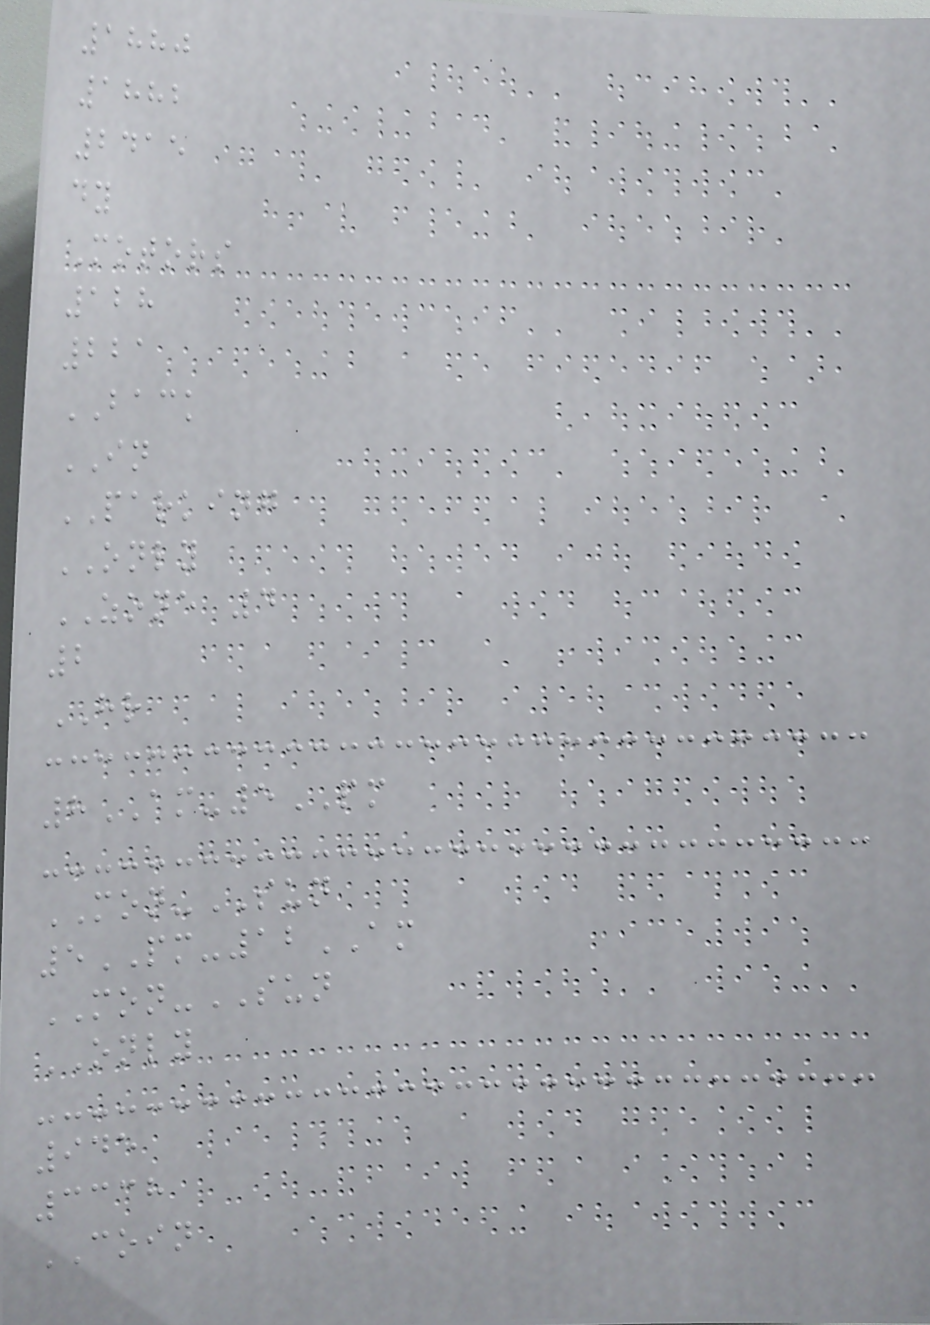1880
1882
2415
dy
Motors
128
221
BACK
IN
PARKING
ONLY
ZONE 4
2
HR
8AM-5PM
MON-SUN
5PM-12AM
MON-SUN
ONLY
945
3338
COIN
